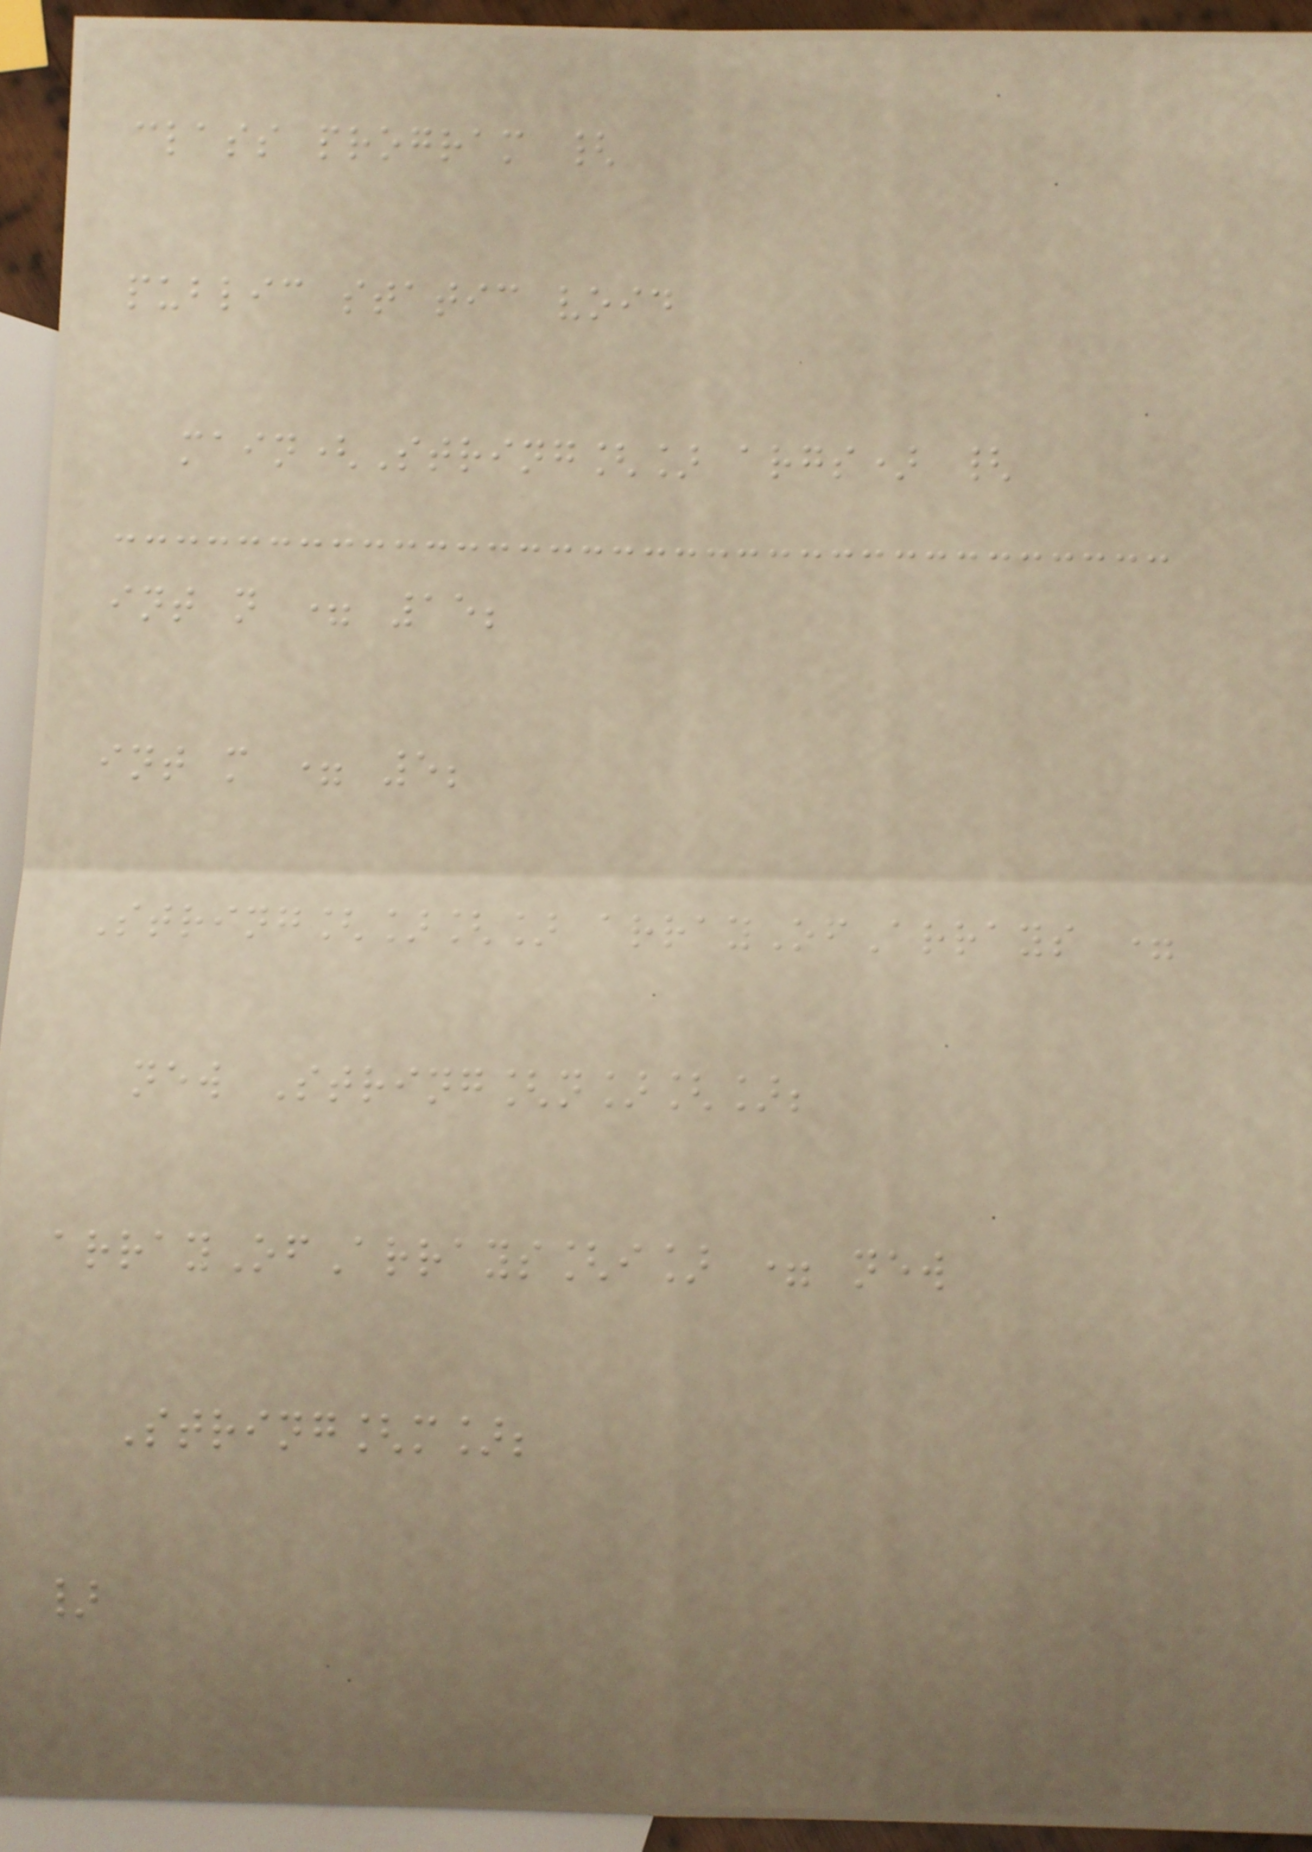class program {
public static void
main(String[] args) {
int n = 15;
int m = 5;
String[][] arrayOfArrays =
new String[n][];
arrayOfArrays[i] = new
String[m];
}
